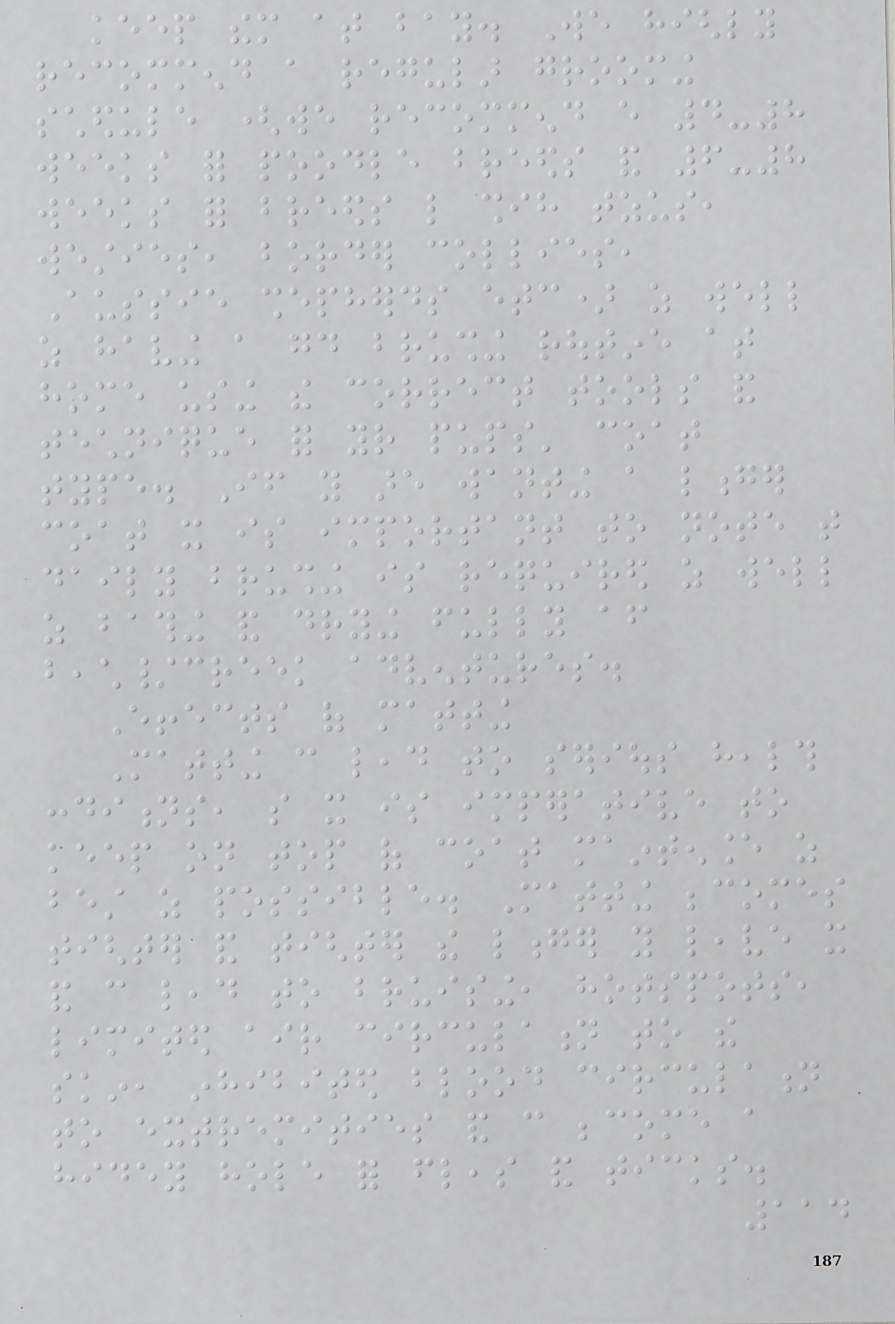keep them at bay. We highly
recommend a regular grooming
schedule (we recommend every 4-8
weeks for poodle breeds and 6-8
weeks for breeds like shih tzus,
westies, border collies,
Aussie shepherds etc) as well
as having a good brushing routine at
home using the correct tools and
technique for your pups' coat
type. If you are wanting a longer
coat it is important to note that
daily brushing is required as well
as bathing and drying fully after
beach/creek adventures.
Effects of matting
Matting can lead to serious health
conditions, so it is imperative to
keep on top of coat maintenance as
best as possible. Matting becomes
tighter and tighter the longer you leave it
and can lead to bruising, hotspots,
limited air circulation to the
skin, inhibited blood circulation
to extremities and can become a
hidey hole for fleas and ticks.
114
